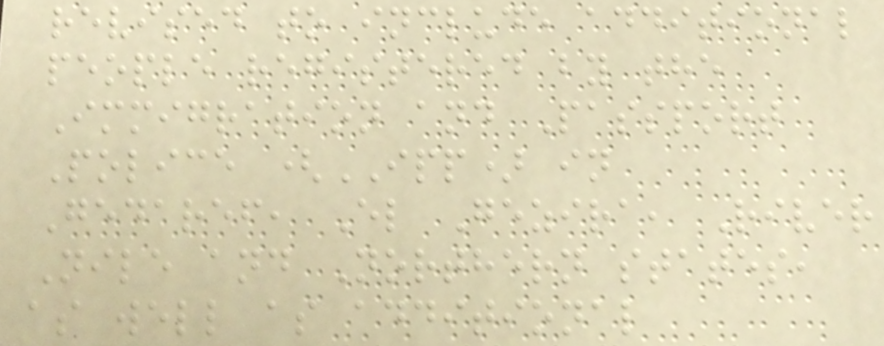revised to include additional
people registered by the
Immigration and Passport
Police (IPP) in
Gedaref, El Gezira, River
Nile and Northern states,
as well as additional
